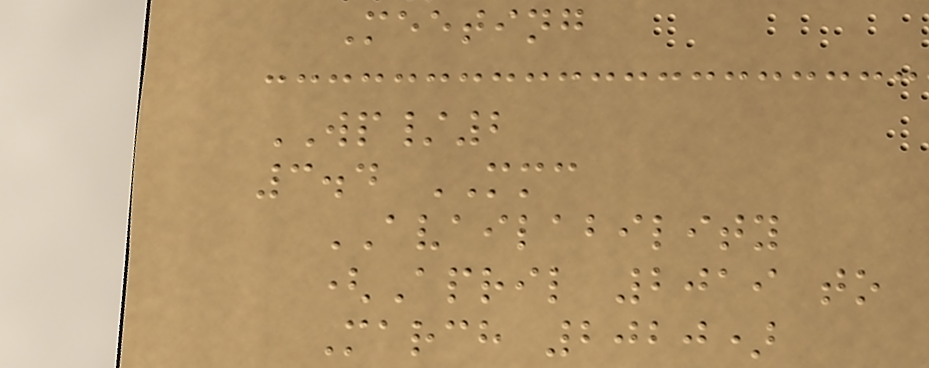Meeting
WP/2
3.4 MMC
AVAILABILITY
(April 2019 to
March 2020)
